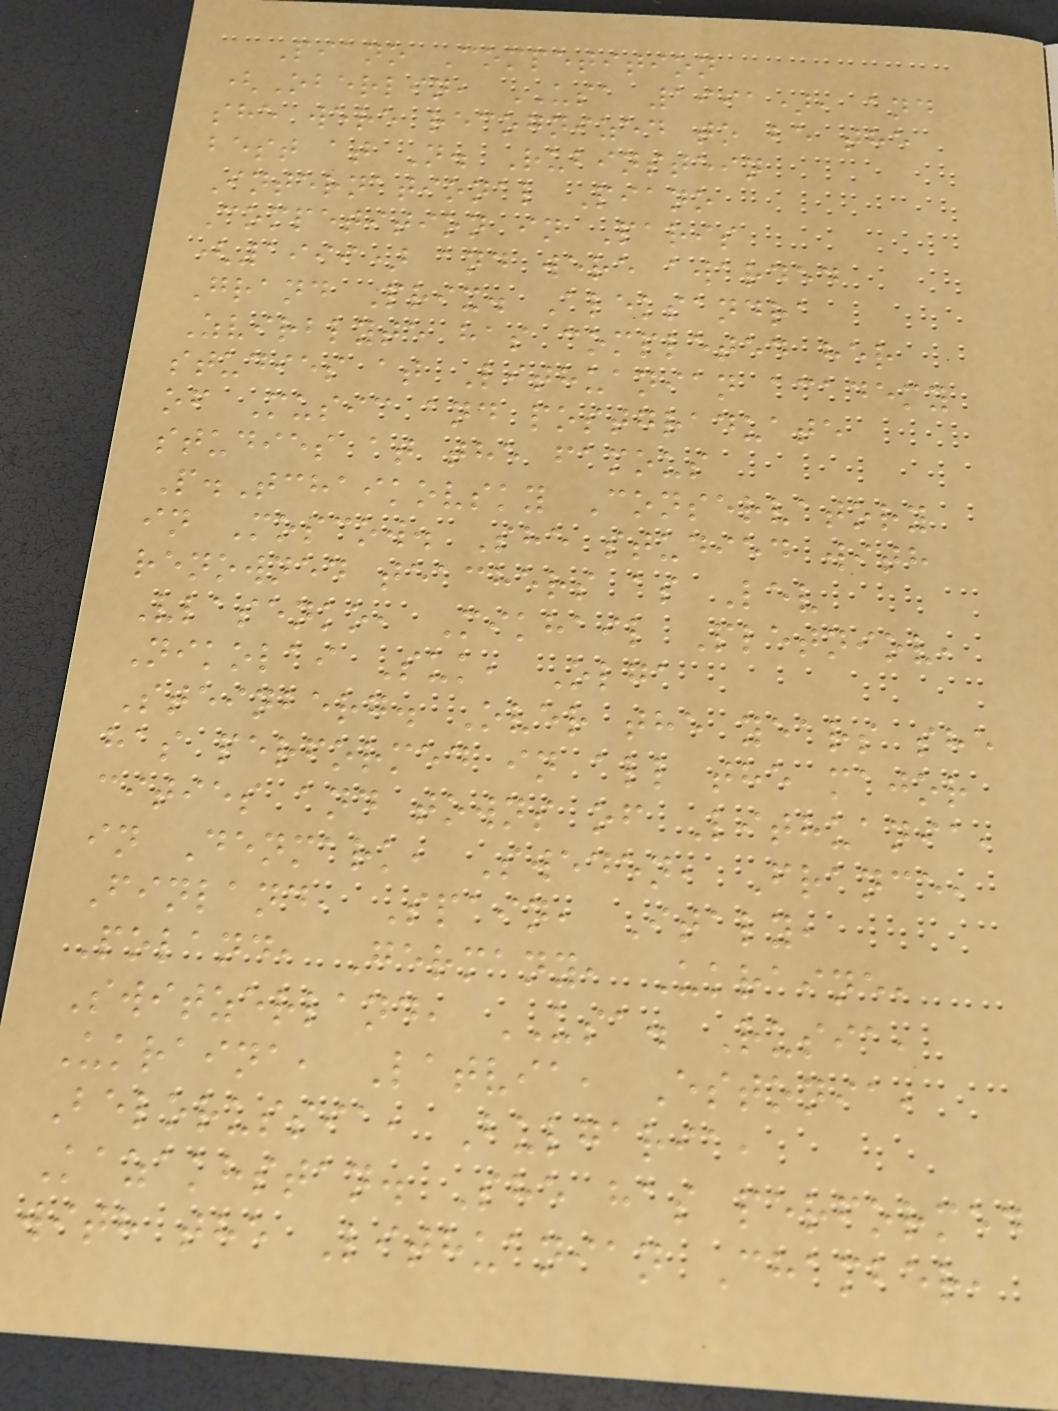Piano Competition
(Oberlin, USA 1991), and
she were recognized to be the
best at N. Rubinstein
International Piano
Competition in Paris
(1999) and were awarded
Grand Prix. Aleksandra
Zvirblyte has completed her
studies at Lithuanian academy
of Music and postgraduate
studies at the famous
P.Tchaikovsky Conservatory
in Moscow. She studied with
renowned teachers as Lev
Vlasenko, Mikhail Pletniov,
Nikolai Suk, Olga
Steinberg. Over the years she
has performed in all the major
cities and towns of Lithuania,
in Denmark, Sweden, France,
Finland, Spain, Italy,
Poland, Germany, Ukraine,
Switzerland, USA. Rusia,
Ukraina, Latvia, Estonia,
Belorussia, Bulgaria,
Kazakhstan. She has performed
with the Lithuanian Chamber,
